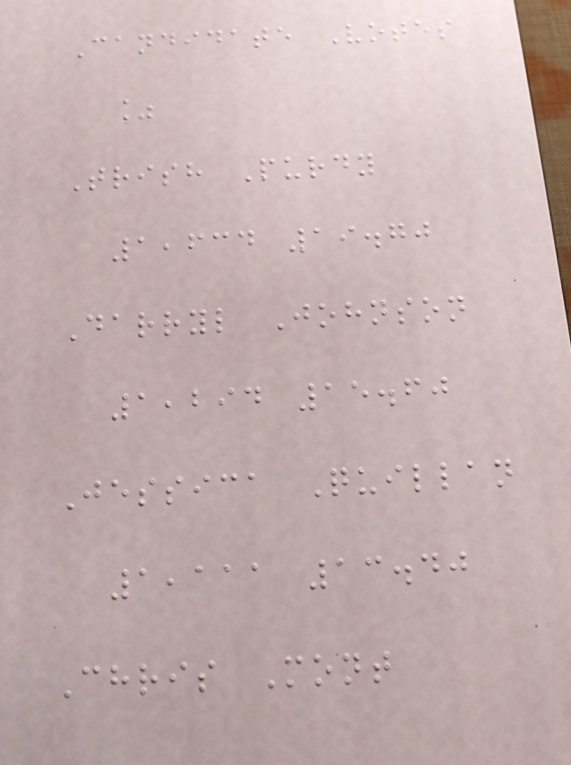Candidate Votes
%
Trish Purdy
1,634 19.70
Darryl Johnson
1,294 15.60
Jessica Quillan
1,111 13.40
Chris Mont
